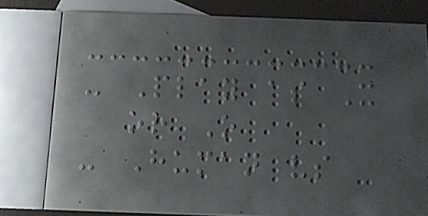- Play as X
or O
- Human vs
